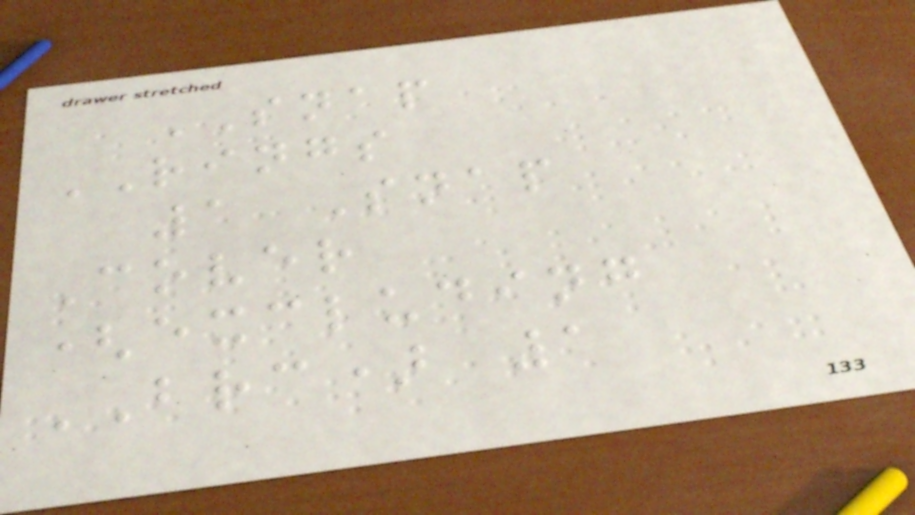SNAP
RINGS
1 Snap
Cover
(excluding
BRC) 1
